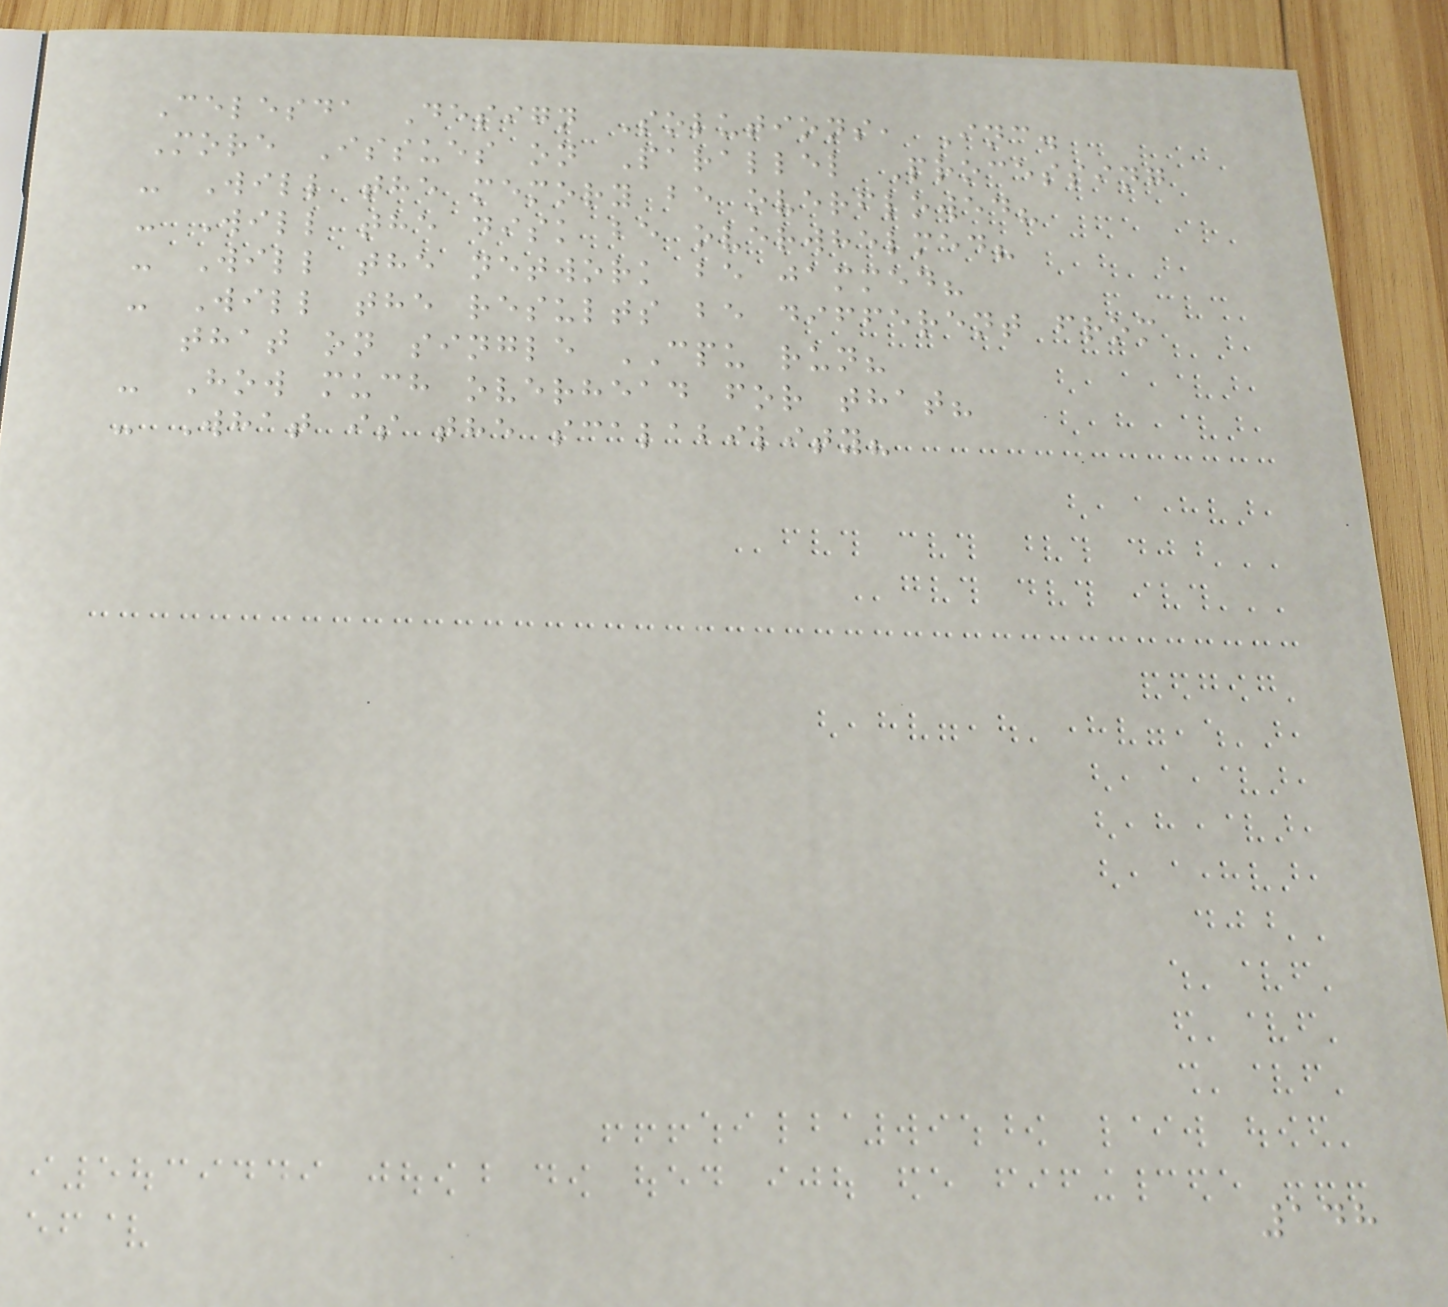Celesda Design Solutions, Inc.
More Issues on Parallel Processing
- Will the memory be overflowed?
- Will the disk be overwhelmed?
- Will the network be jammed?
- Will the results be different from
that on single CPU run?
- How much overhead for that?
- What is the scalability?
148
